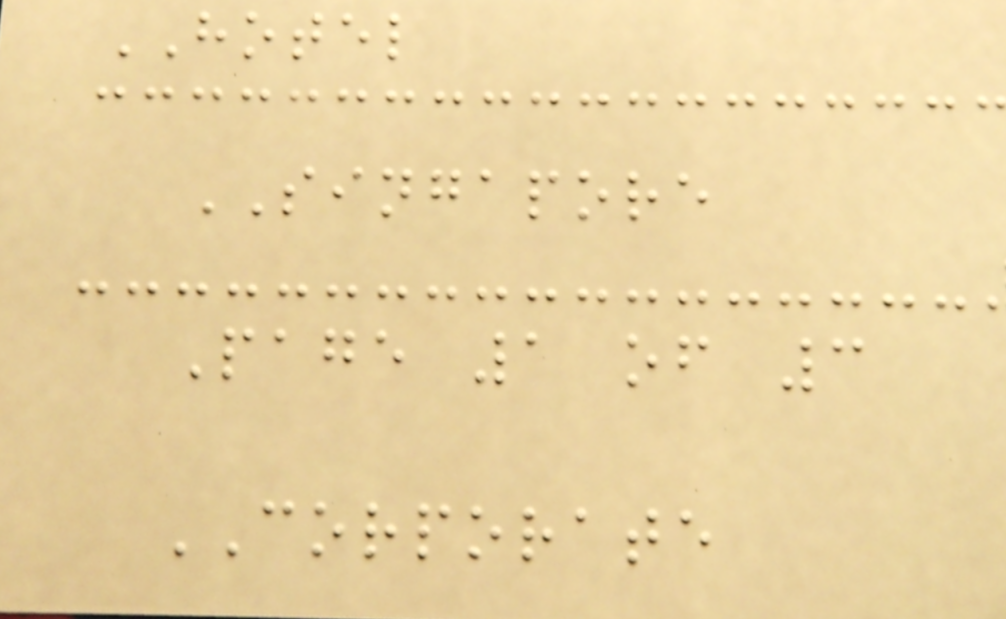HOTEL
SINGAPORE
Page 1 of 3
CORPORATE
